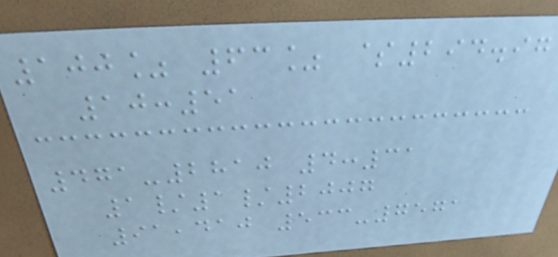100% 63% $294.97
10:51
471-2810 4:31
1/1/2007
91,410 533-7571
